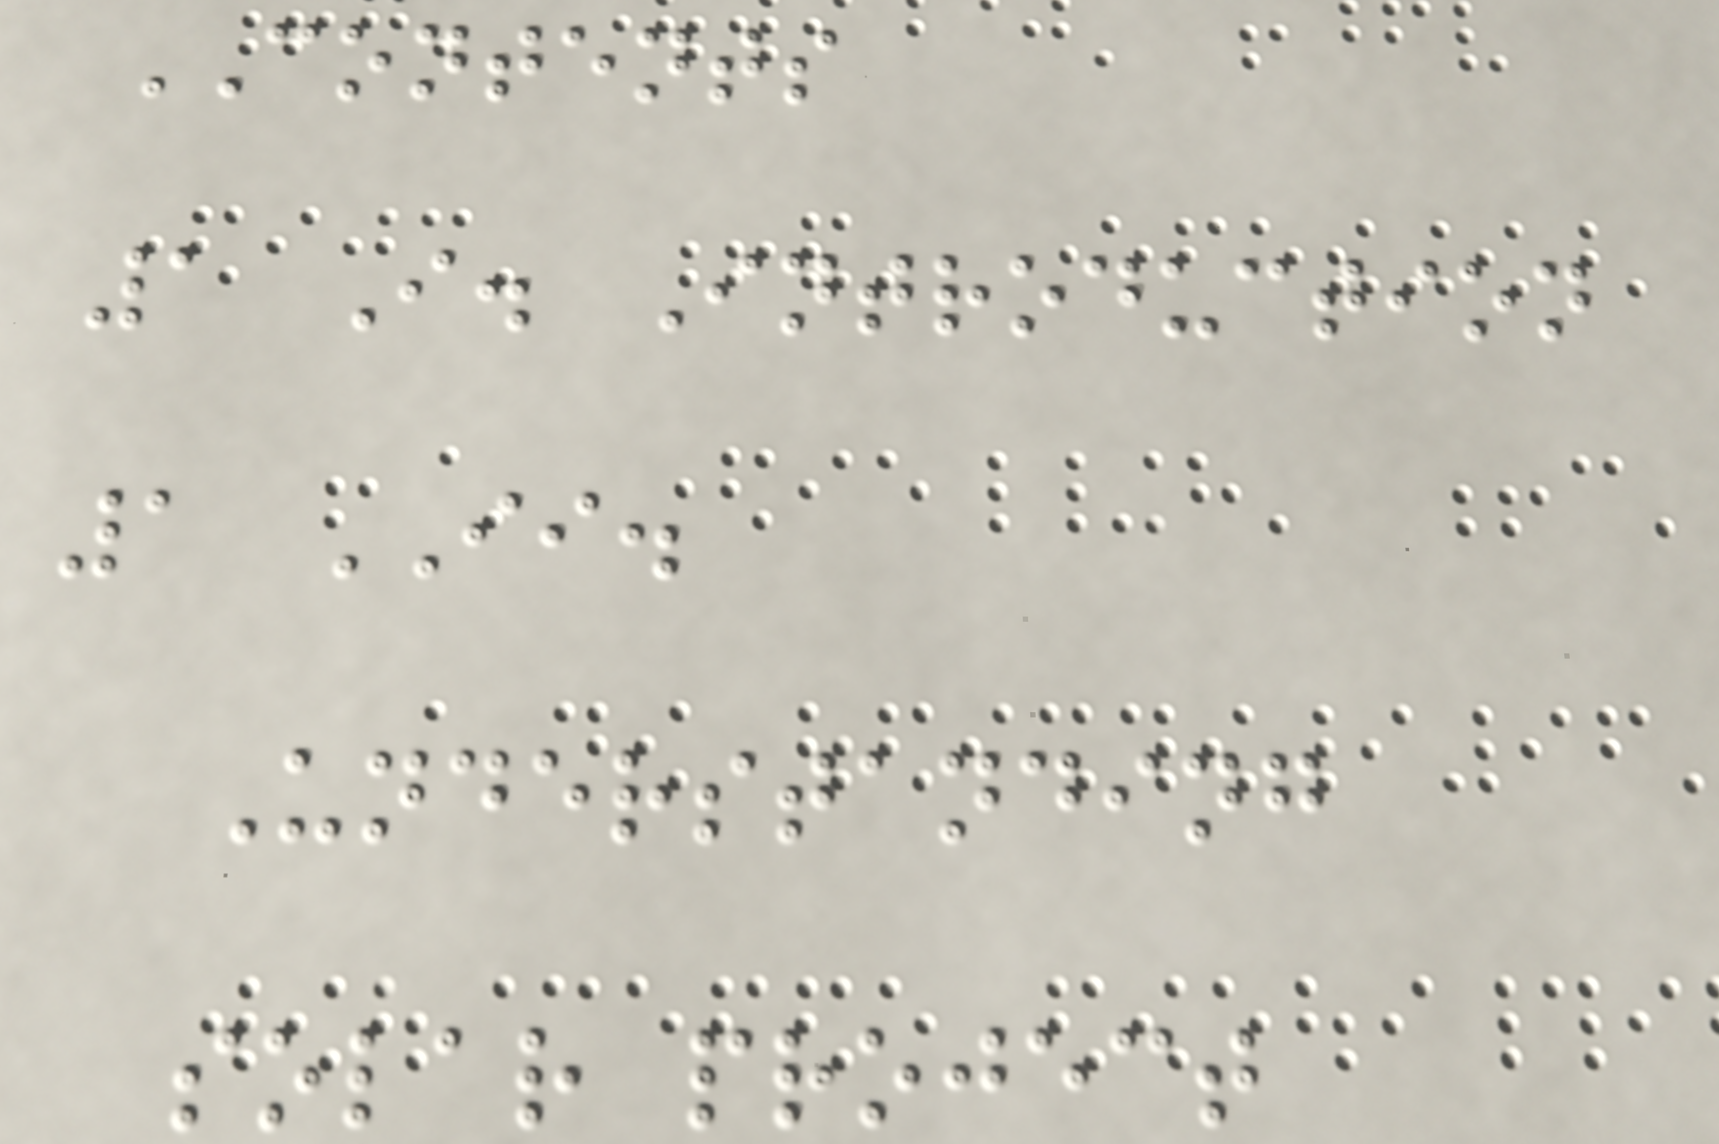CONTENTS
1 I. Introduction
1 II.
Understanding
solar project
